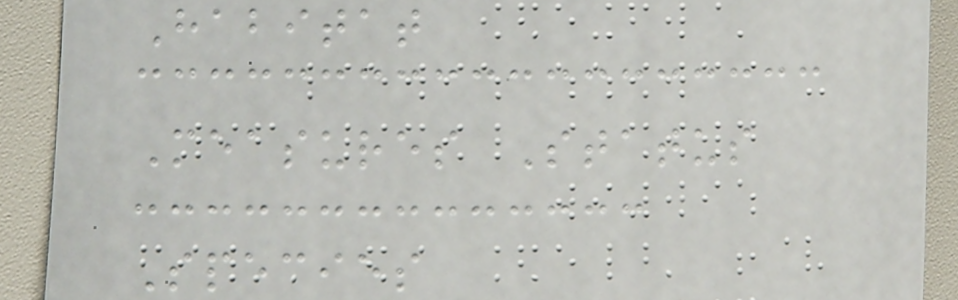Habitat
Measures Status
Species
